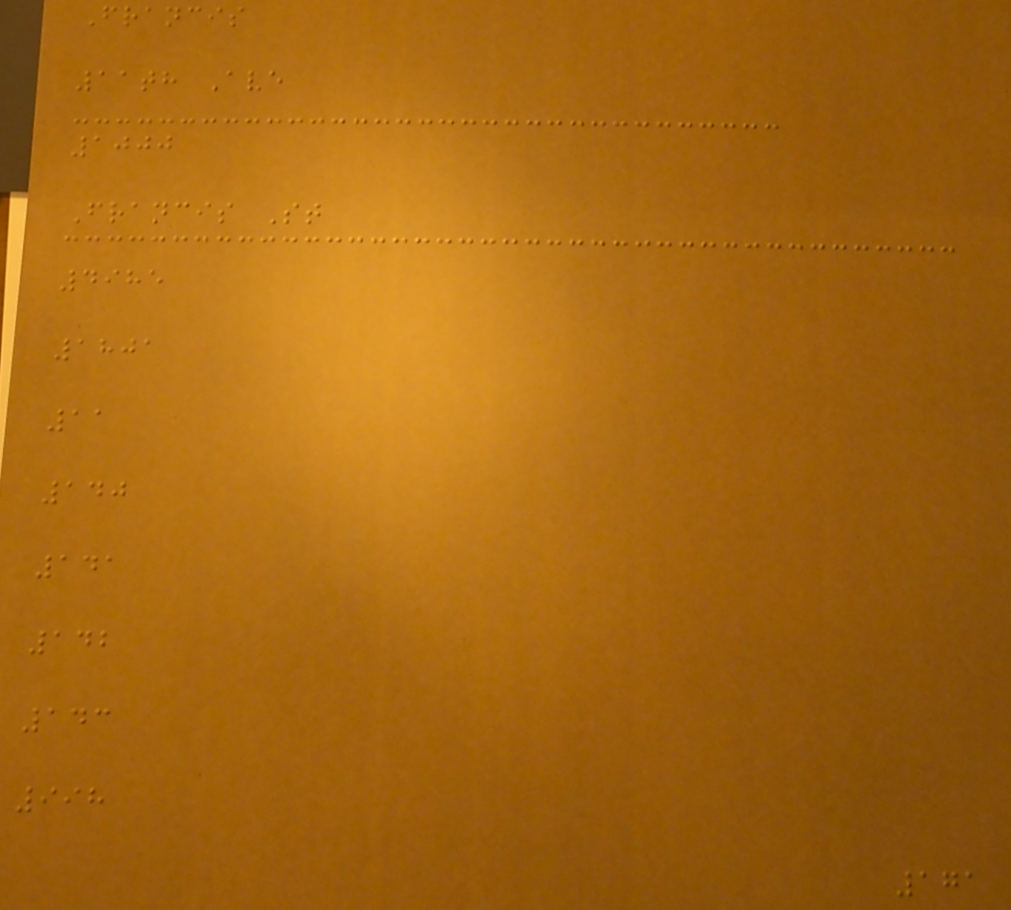Francis
11th Ave
1000
Francis St
4985
1801
11
140
141
142
143
998
171
